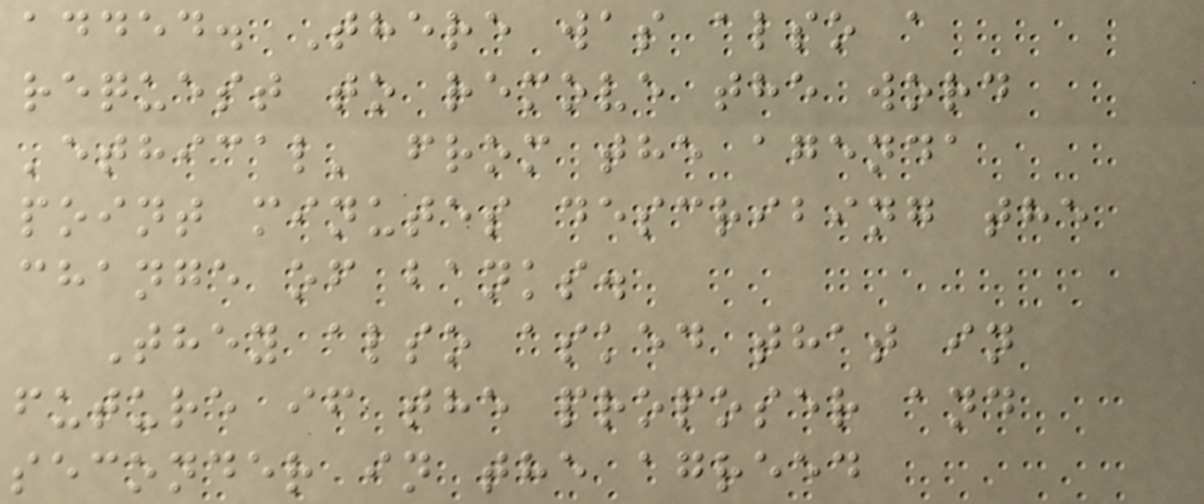added. There was also a
request to remove the word
'ethical' from the agenda
point minutes describing the
change of banks.
They also asked that in
future if the proposer and
seconder in the agreed
